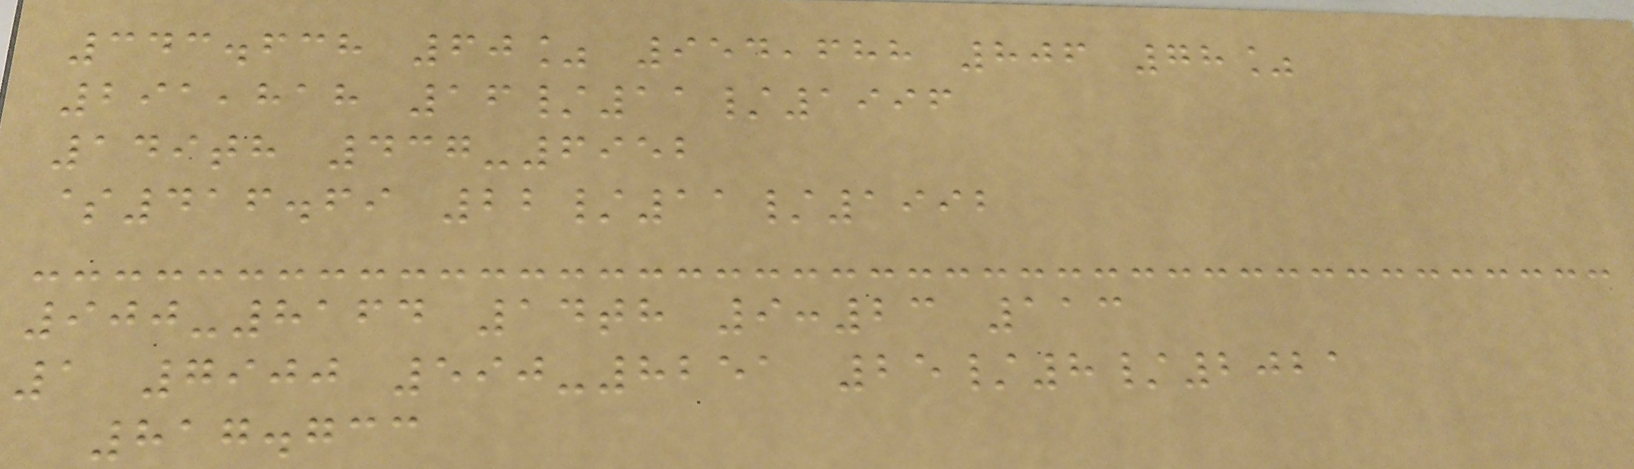343.638 60% 954,688 806 78%
291,818 16/11/1996
149th 437-6952
$416.69 22/11/1992
900-8164 14th 9:23 113
1 7900 590-8251 25/8/2021
817.733
